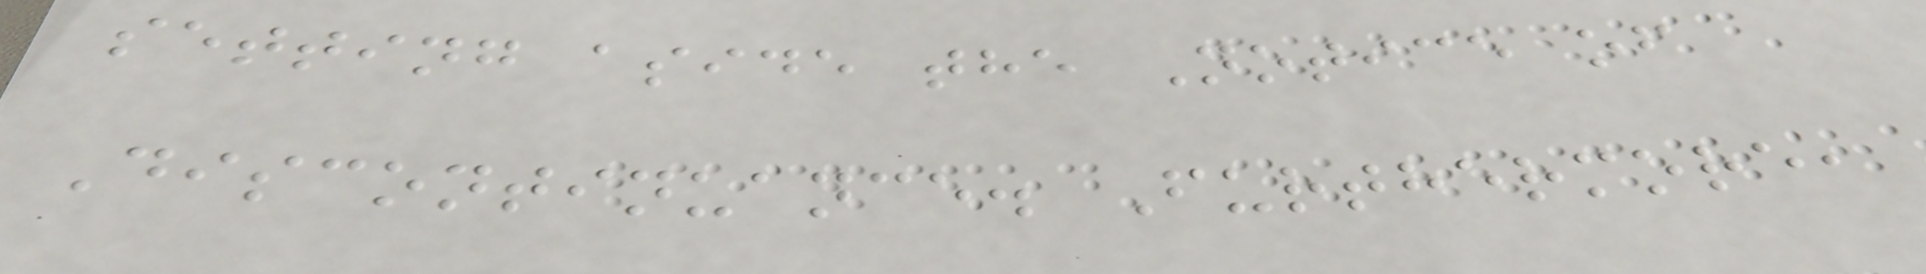setting aside the Notice of
Discontinuance. Furthermore,
